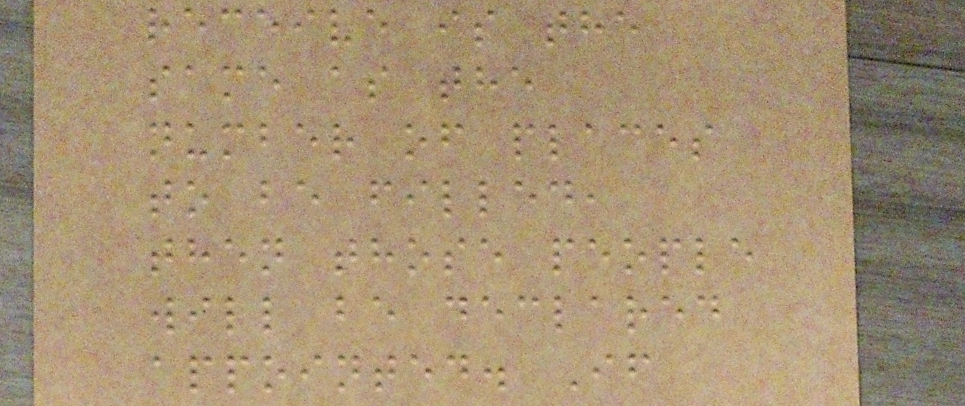receive is the
same as the
number of places
to be filled,
then those people
will be declared
appointed. If
